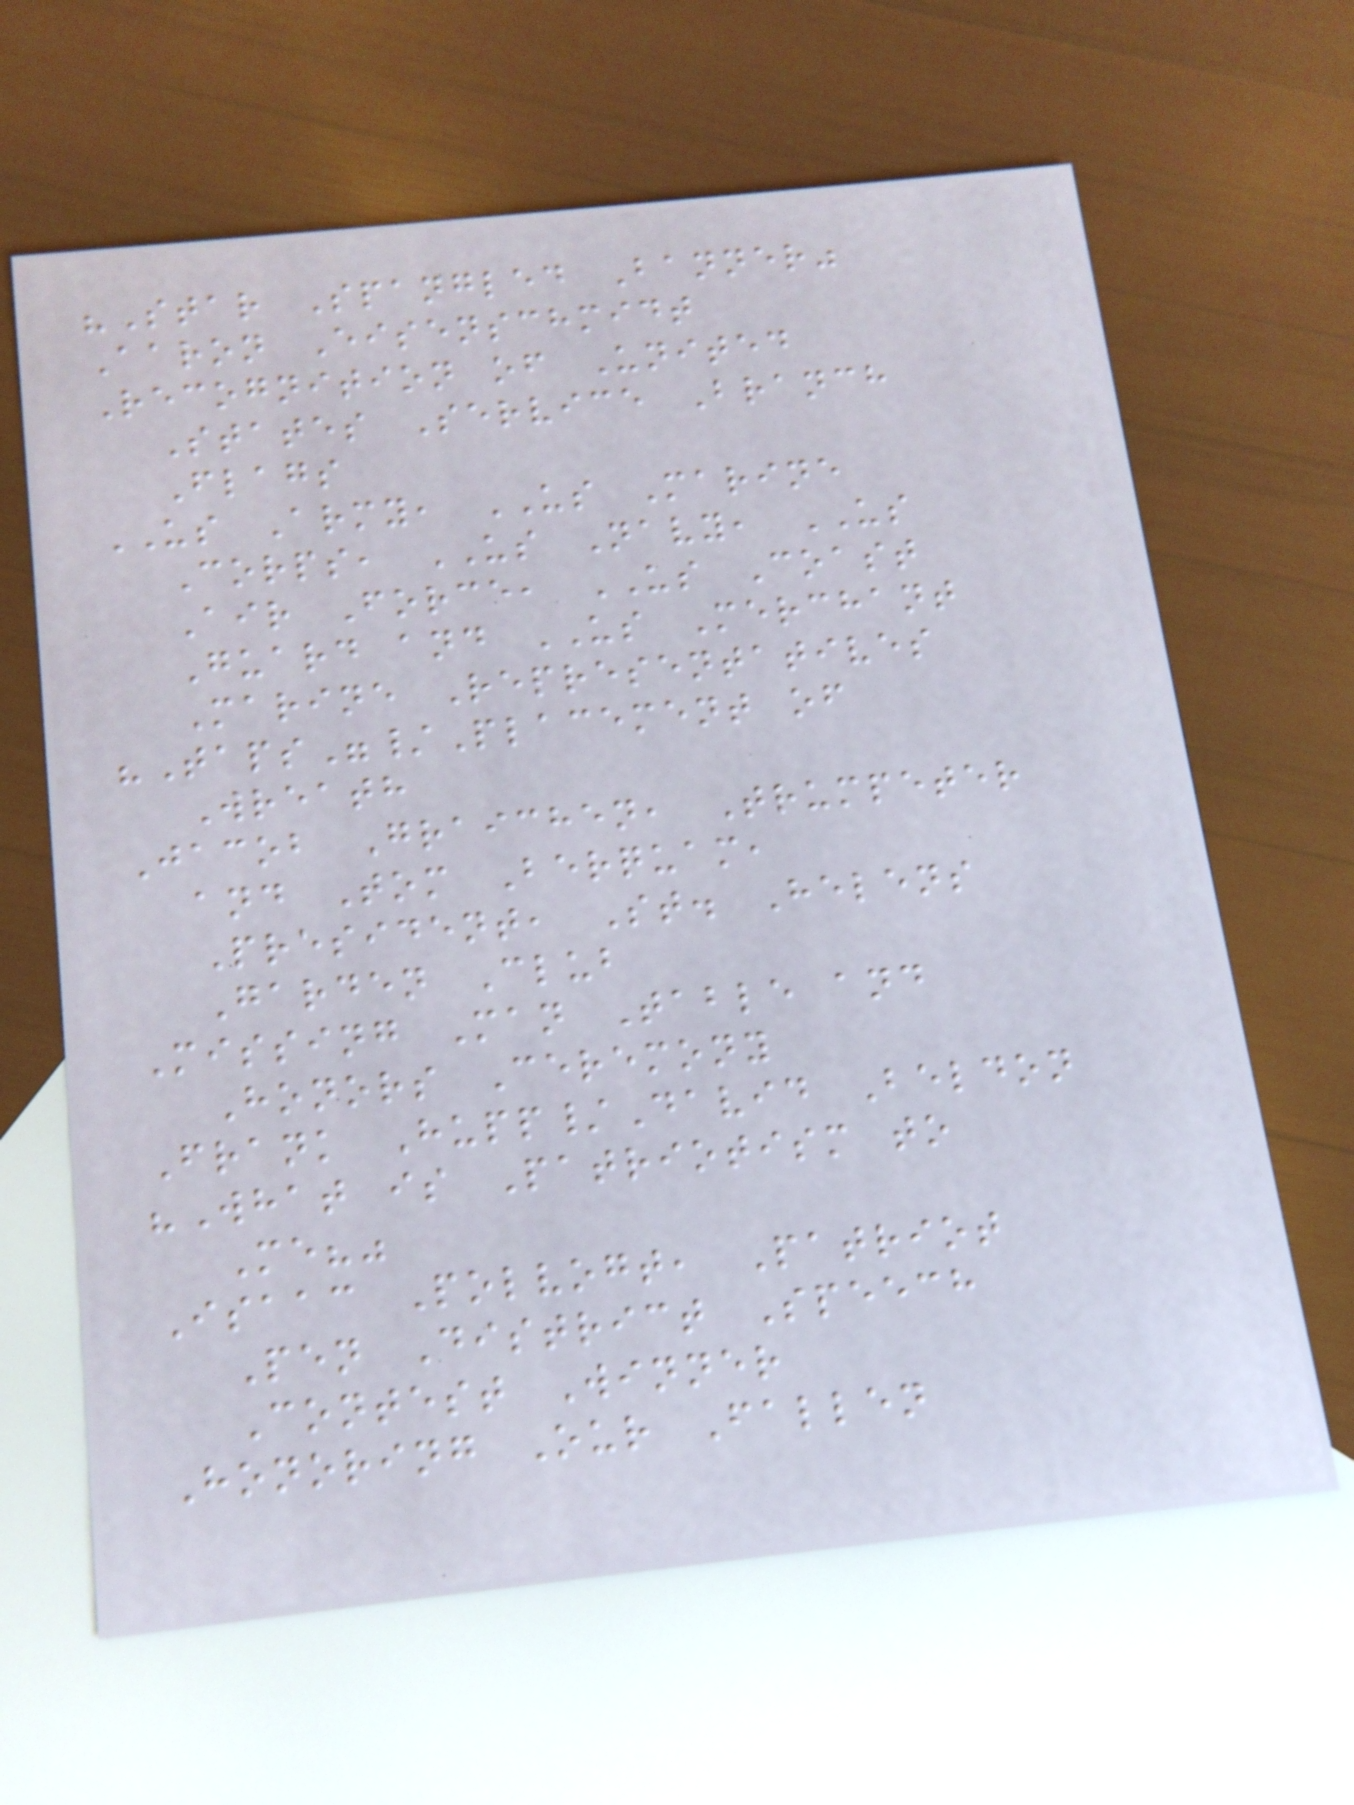"Star Spangled Banner"
Aaron Eisenschmidt
Recognition of United
States Service Branch
Flags
US Army, US Marine
Corps, US Navy, US
Air Force, US Coast
Guard and US Merchant
Marine Representatives
"Taps"/Placement of
Wreath
Jacob Graichen, Trumpeter
and Tom Berquam,
President, St. Helens
Garden Club
Missing Man Table and
Honors Ceremony
Frank Hupp/David Beldon
"What is Patriotism to
Me?"
Isaac Polvogt, Patriot
Pen District Speech
Contest Winner
Honoring Our Fallen
